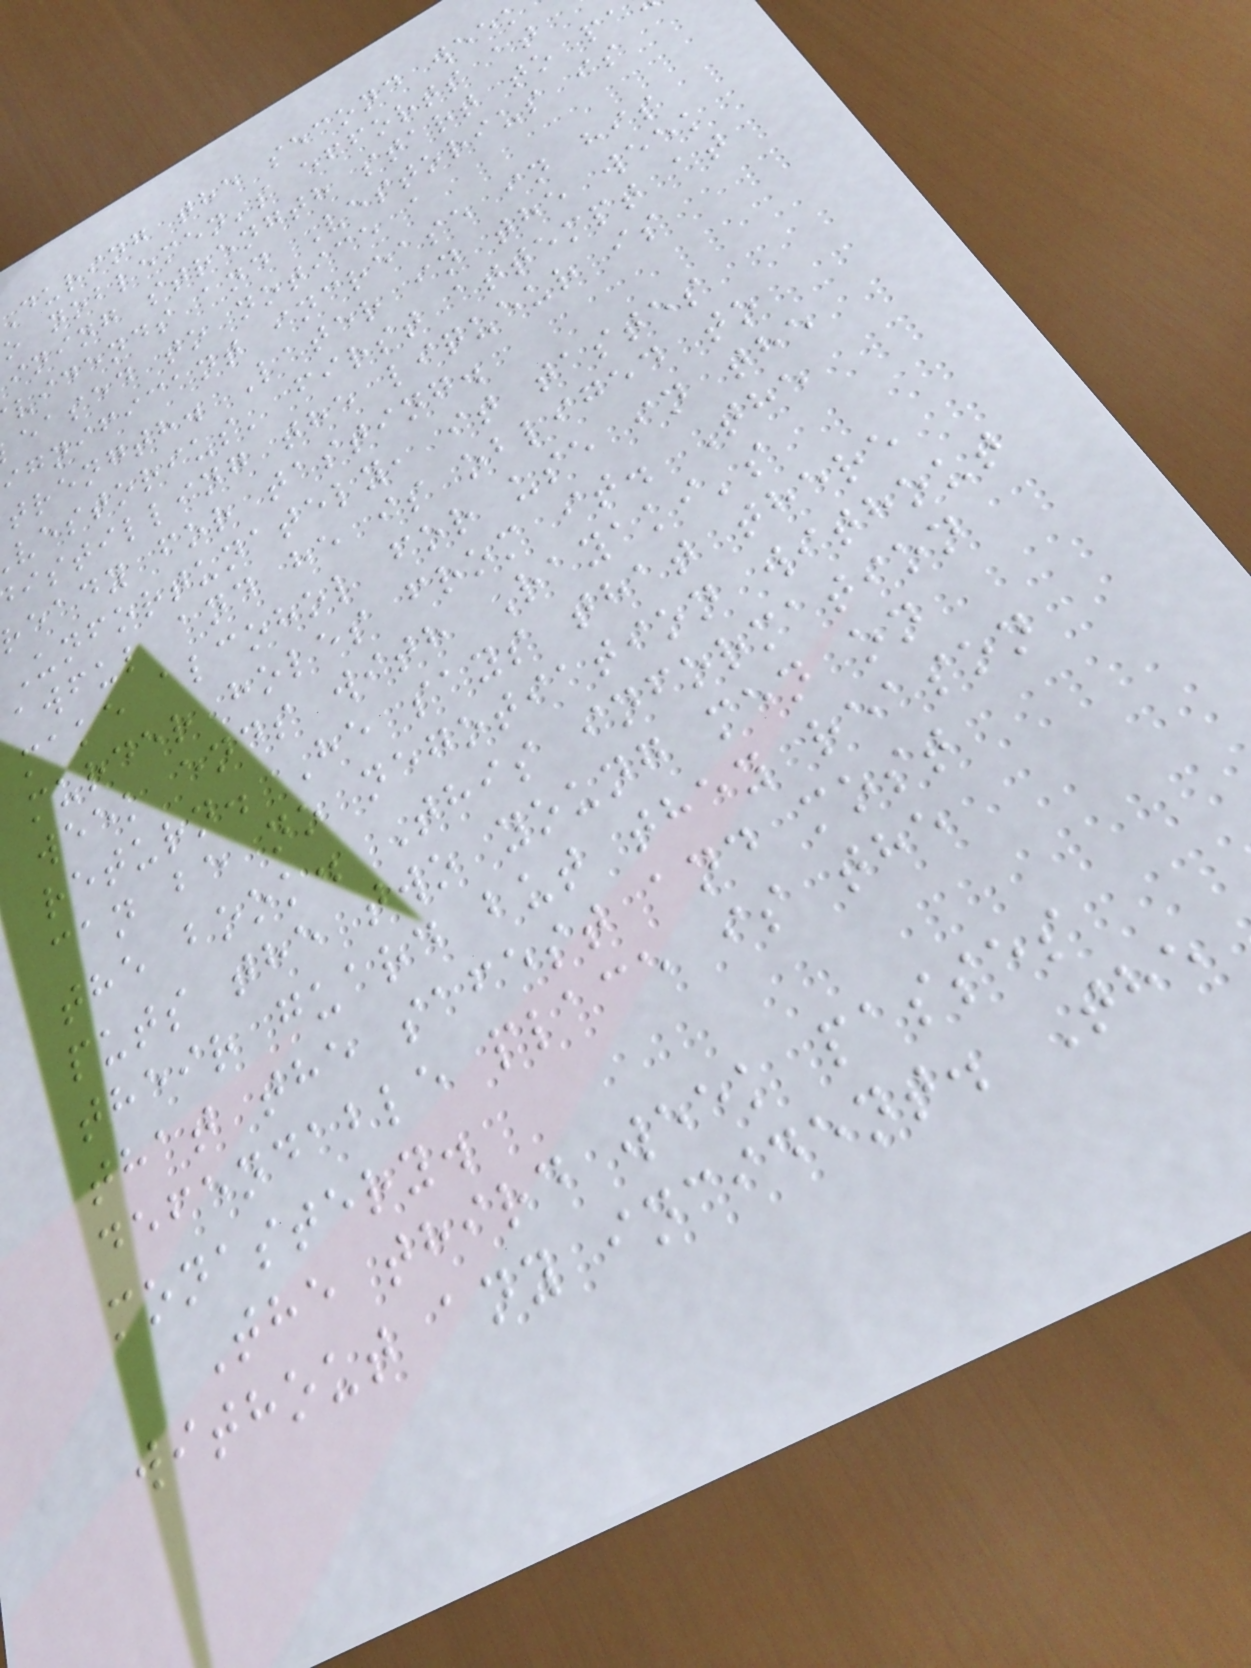during the second week
o noblemen's efforts at
ining strength start to pa
vidends and Vestorius is
eased to notice a
ignificant increase in his
trength. Later in the week
vestorius' first attempt at
istilling the liqueur is
eady for tasting.
Unfortunately, it tastes
awful and he is obliged to
make alcohol for use in the
murder holes from it. The
week ends with Rayaki's
return. He says that there
can be no negotiation without
the book. This information
puts the two young men on
their guard but they reason
that the safest and most
defendable place is the
monastery.
The third week passes
without any incident. The
